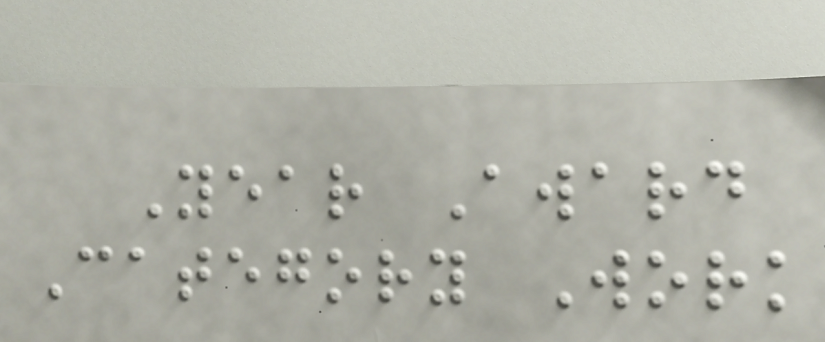Year Award
Category Work
